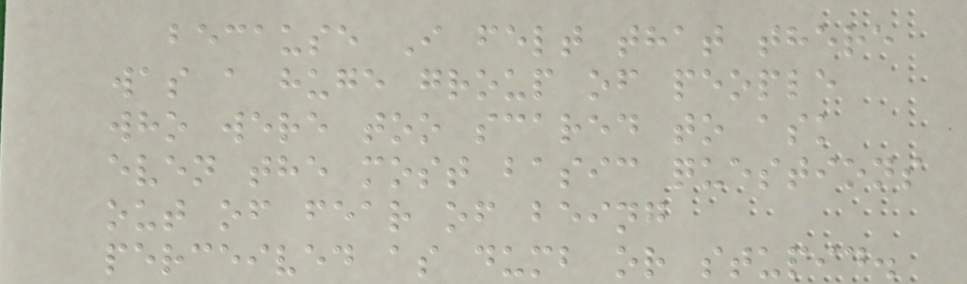because I felt that there
was a huge group of people
who were too scared to ask
even the most basic questions
out of fear of being
perceived as dumb or stupid.
